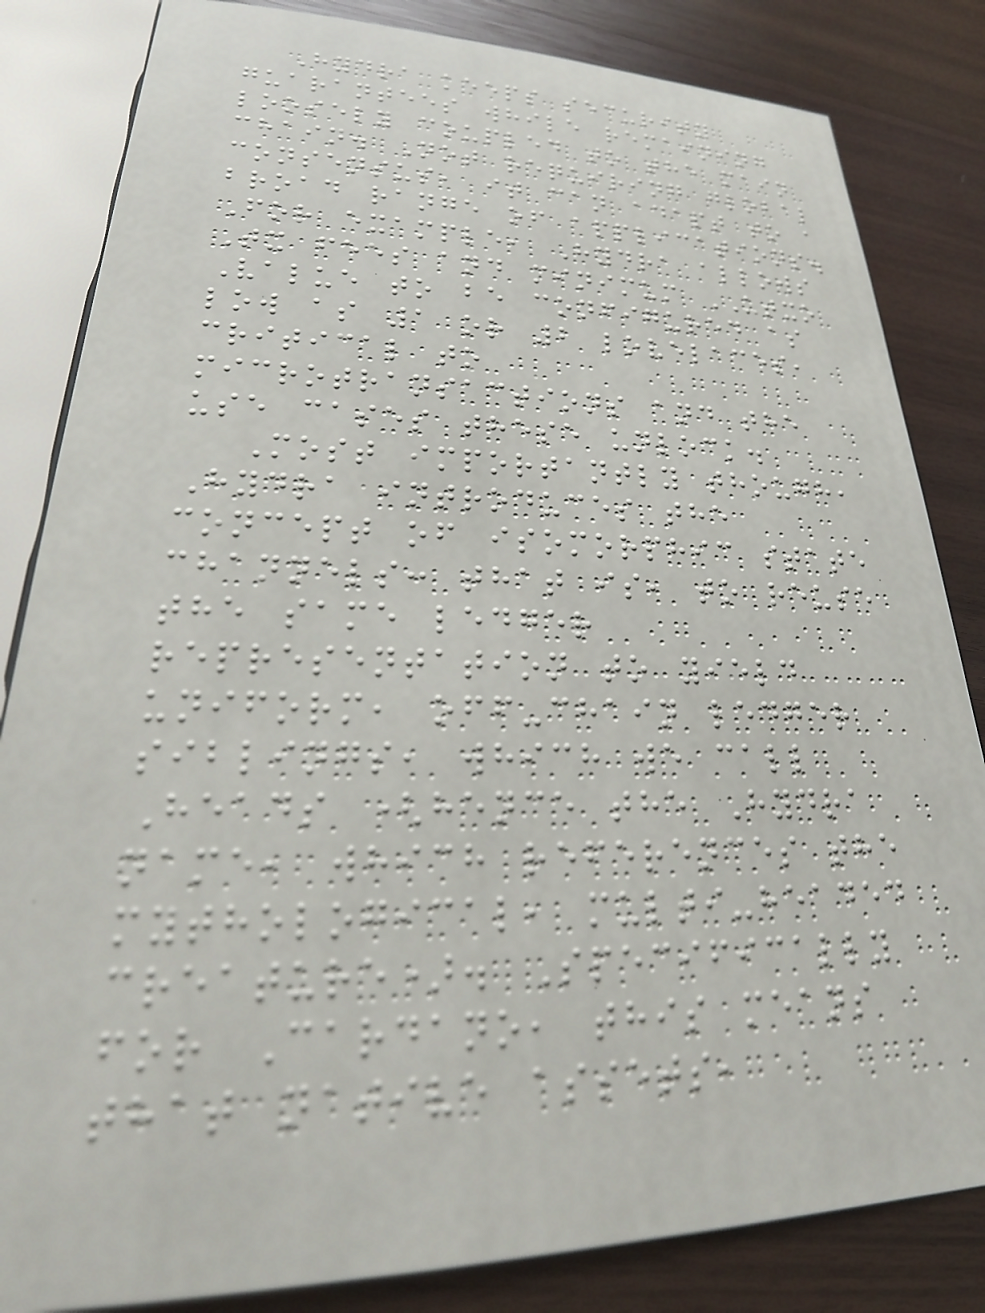Hydra keeps security
guarantees while remaining
loosely coupled to the main
chain. Not requiring global
consensus, it can adapt to a
broad range of applications.
For example, Hydra allows
Tx fees and minimum UTXO
Value to be configured as
low as 1 or 2 lovelaces,
critical to
microtransactions and the
use cases these unlock.
Most importantly though,
Hydra introduces the
concept of isomorphic state
channels: that is, to reuse
the same ledger
representation to yield
uniform, off-chain ledger
siblings, which we call
Heads (hence the Hydra
name, which references the
mythological, multi-headed
creature). Specifically
for Cardano, this means
that native assets,
